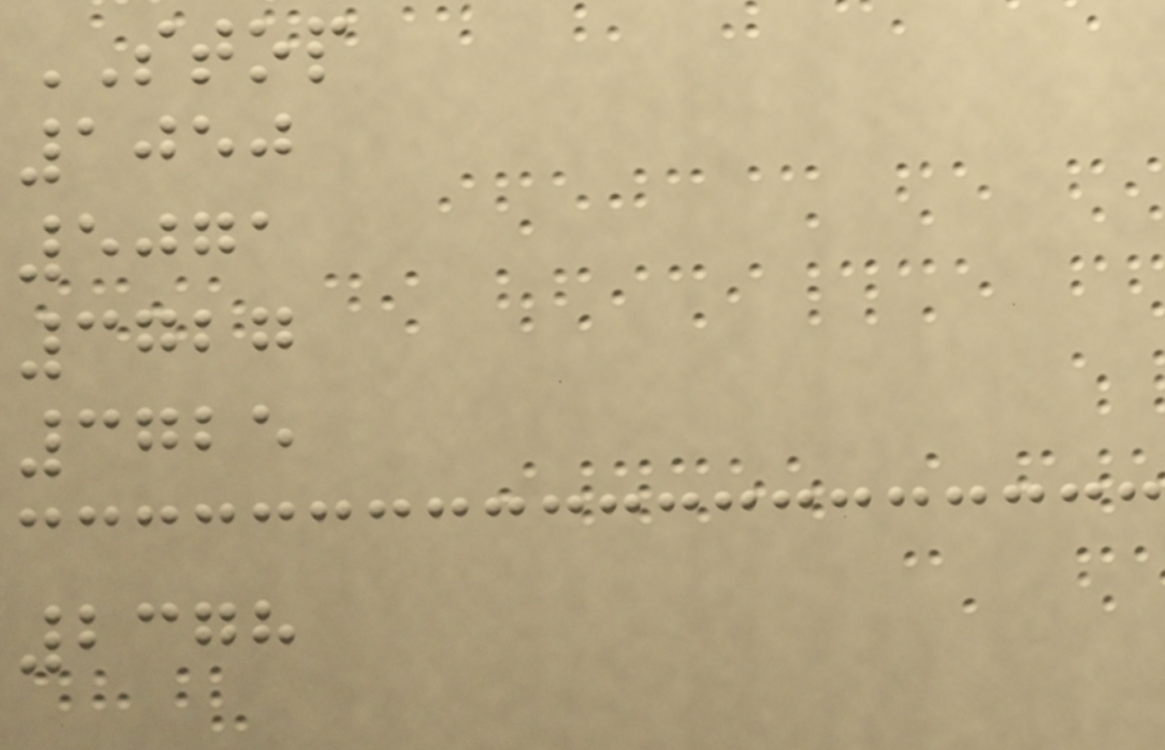STOP
1050
5071
3727
3725
2378
